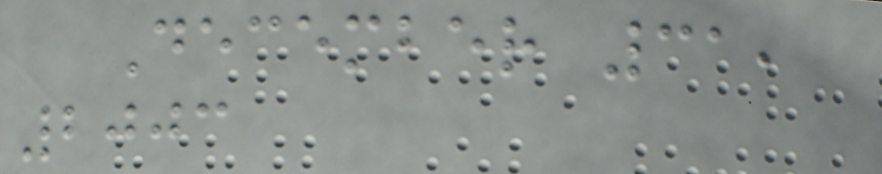December 31,
2003
